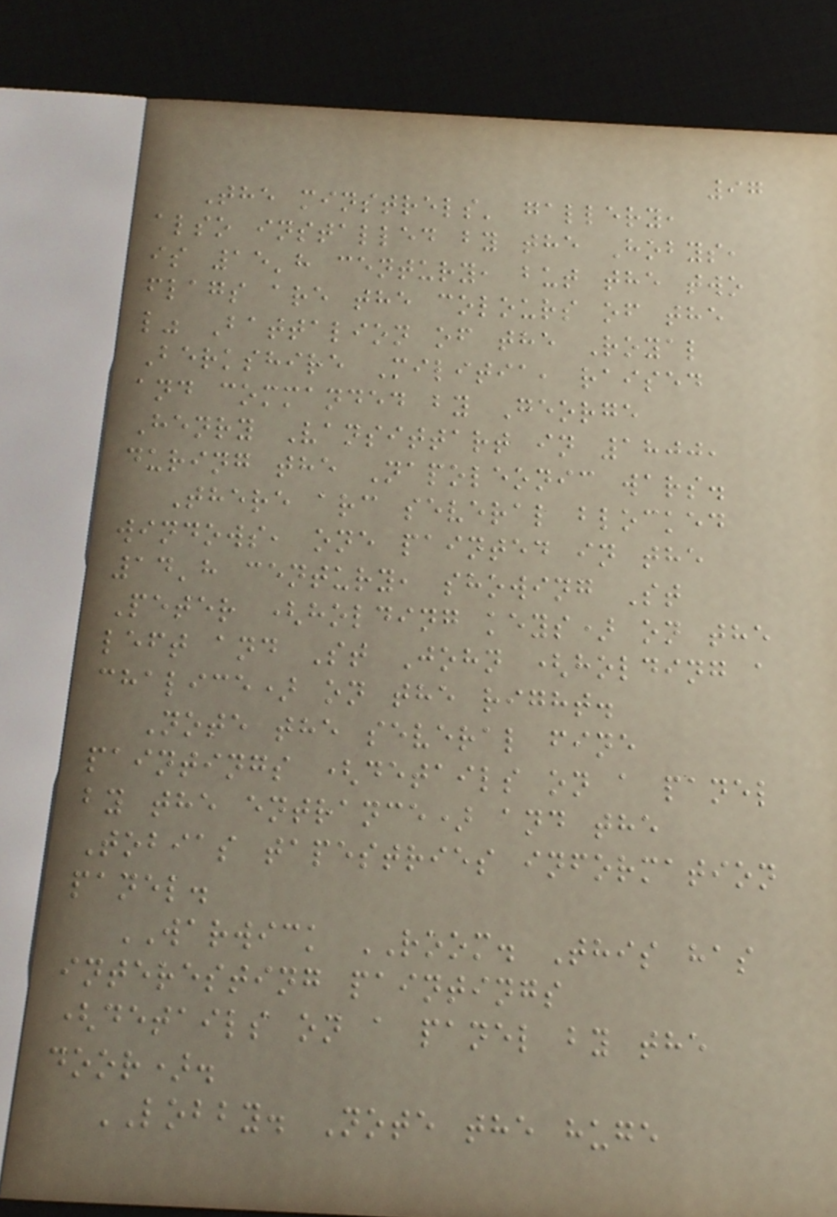97
The minstrels' gallery,
also installed by the Hobys,
is 15'h century, but the two
flags are the colours of the
l" Battalion of the Royal
Berkshire Militia, raised
and commanded by George
Henry Vansittart in 1800,
during the Napoleonic wars.
There arc several blocked
windows, one painted in the
14'h century, showing St
Peter (holding keys) on the
left and St John (holding a
chalice) on the right.
Note the several fine
paintings (details on a panel
by the entrance) and the
Tobias tapestries information
panel.
WARWICK ROOM. This has
interesting paintings
(details on a panel by the
door).
LOBBY. Note the huge
